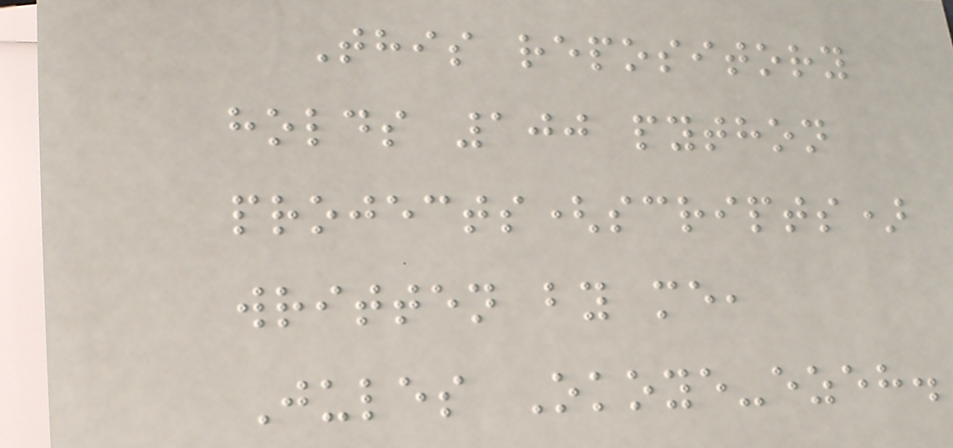This repository
holds 100 python
projects(scripts)
written by me,
Jules Okoye-ezeh.
